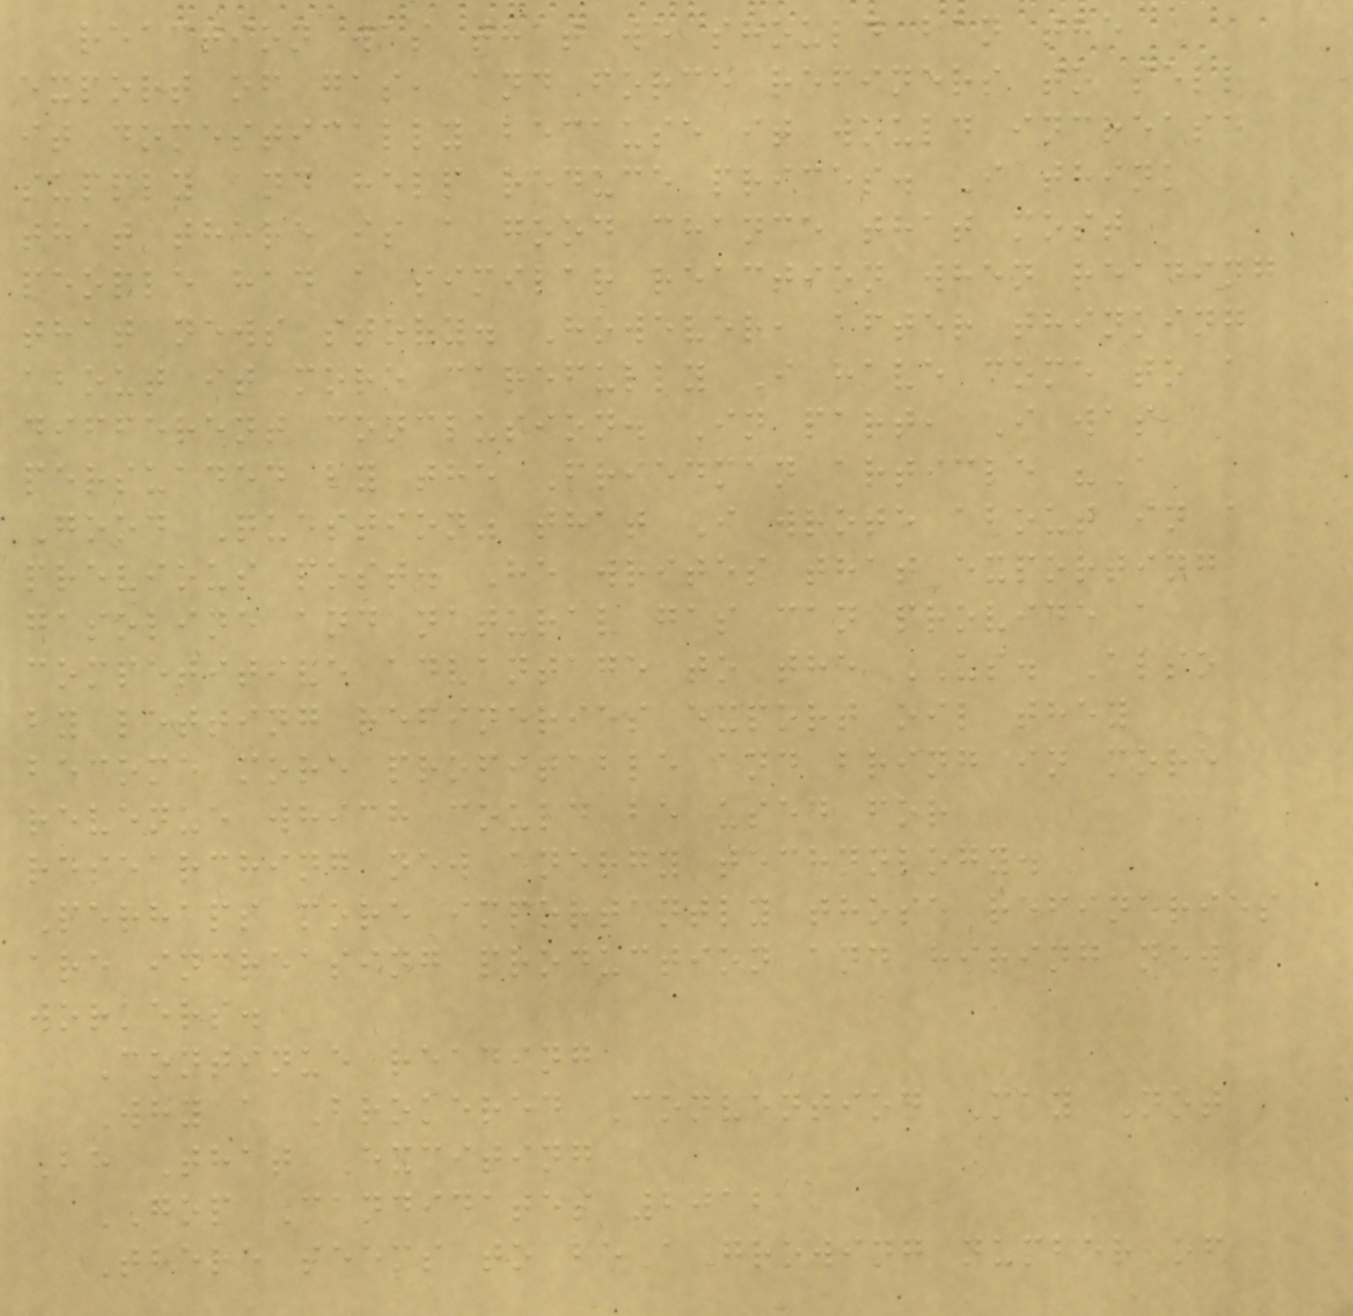reaction was that we should ban the
export of gas, and force refiners to sell
it domestically because it would increase
supply and help reduce prices. I think
that there is a good chance that most
people had a similar reaction when reading
that news story. However, after thinking
about it more carefully I have come to a
different conclusion. In part, I was
persuaded by the Friedman article "A
Good Question" that I wrote about in a
previous post. He writes that exporting
gasoline and natural gas can provide a
competitive advantage to the US. Also
by letting refineries export oil they
become more profitable and bring in more
revenue which could be used for
researching new energy technology.
Perhaps more importantly those refineries
are increasing production and hiring new
workers.
Continue reading
Why a Brokered Convention May Not
Be That Exciting
GOP Candidates 2012
There seems to be a growing number of
